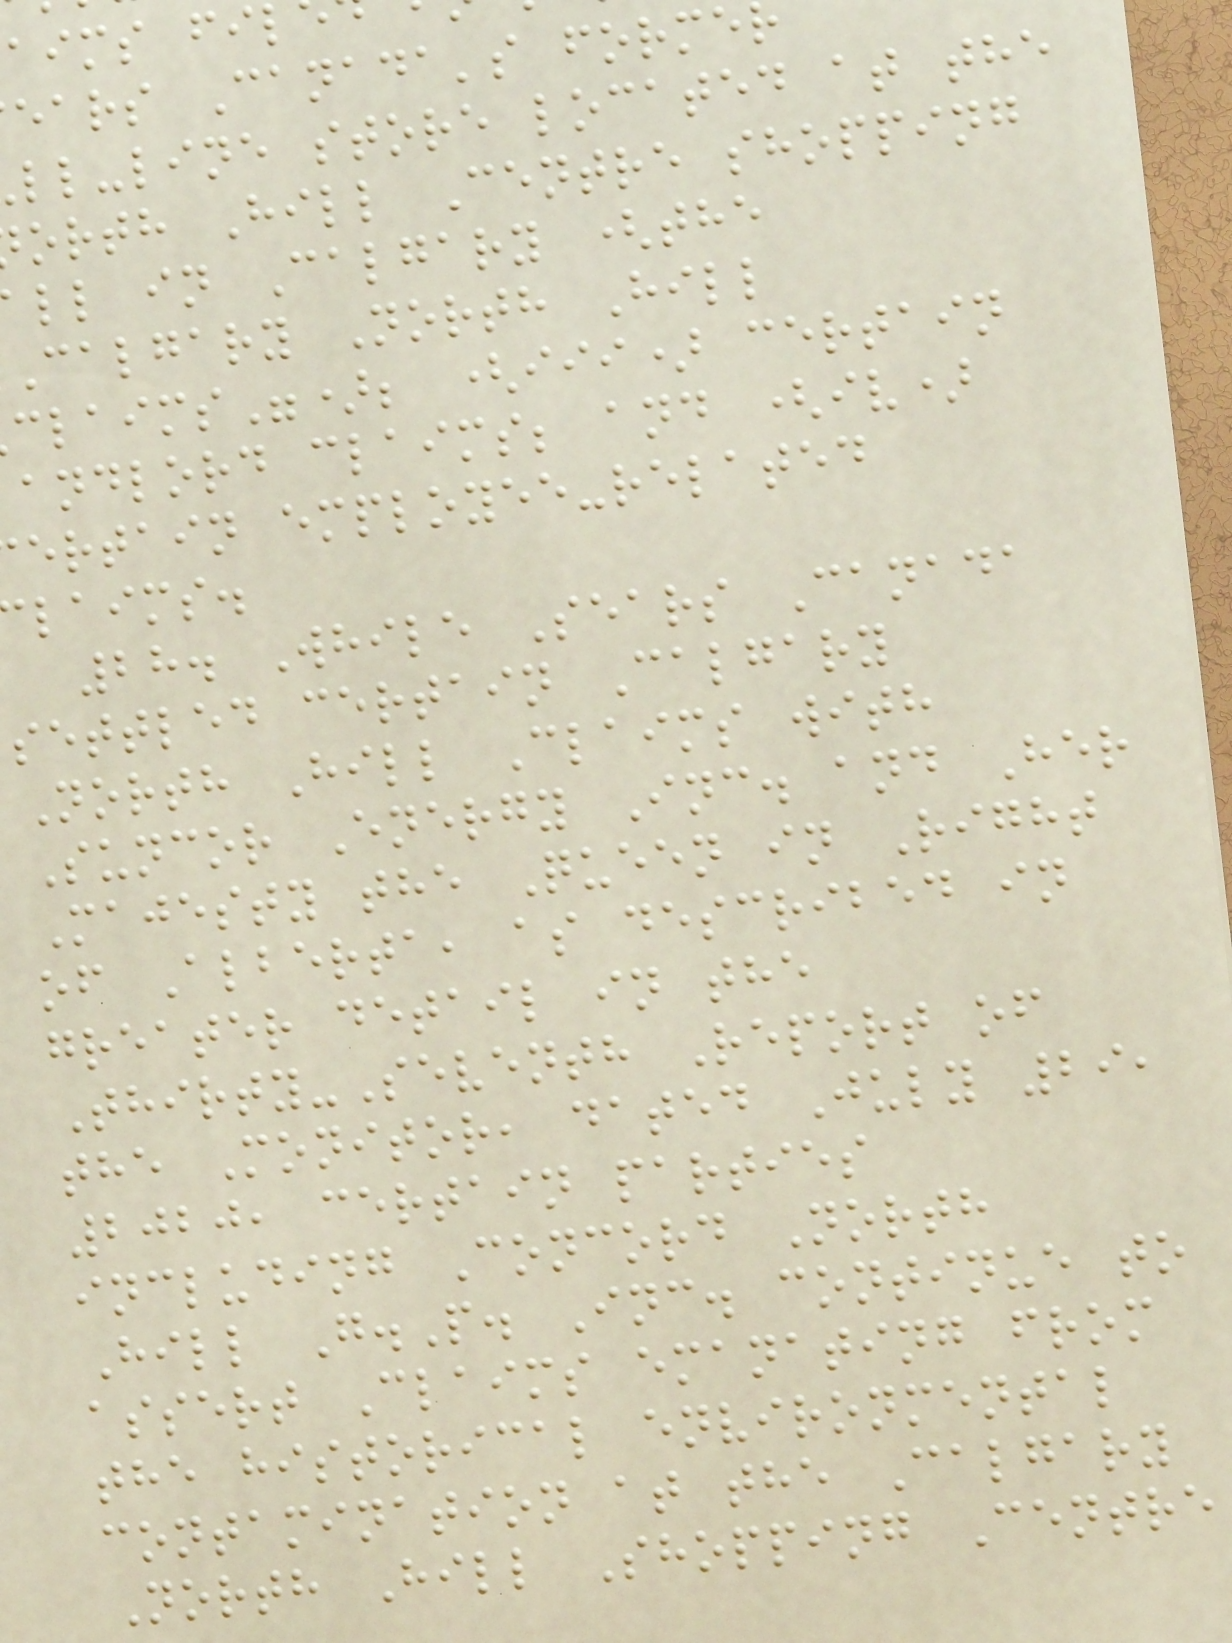aims fil
ears Canada's forme
ll-line store located at the
orth Hill Centre shopping
ll in Calgary (the
Calgary North Hill
claims"); (iii) certain
andlord claims; and (iv)
ertain employee-related
laims.
28. While Sears Canada
settled certain Calgary
North Hill Claims with
Suncor Energy Inc. and Her
Majesty the Queen in Right
of Alberta, as described in
greater detail in the
Thirty-Seventh Report of
the Monitor, dated July 29,
2020, certain parties
including Concord North
Hill G.P. Inc. continue to
assert Claims emanating from
the historical environmental
contamination at the Calgary
North Hill Shopping Centre
